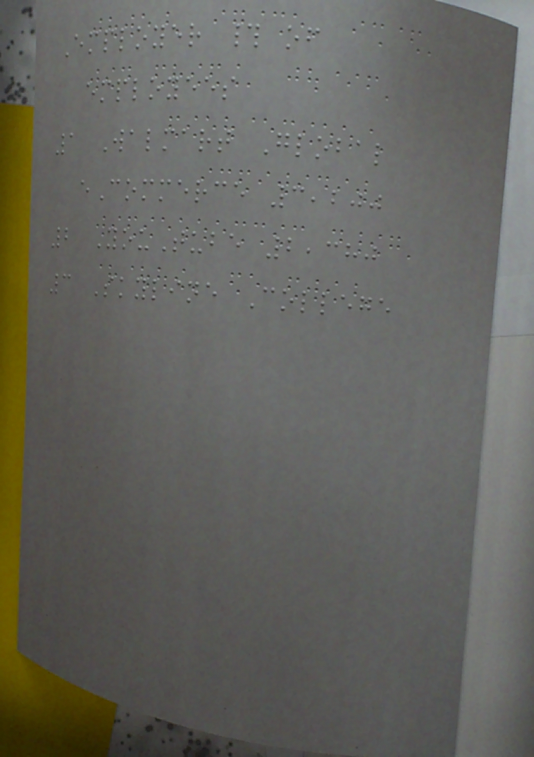Employer # of
employees
1 Walmart Global
eCommerce 3,200
2 YouTube 2,380
3 Skyline College
